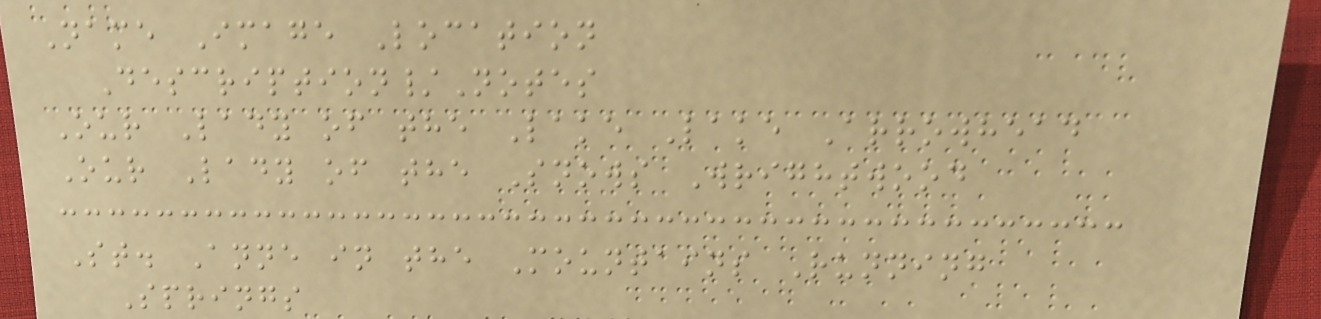Name Image Location
Description/Notes
Our Lady of the Lake Lake Arrowhead
Our Lady of the Snows Wrightwood
St. Anne in the Mountains Running
Springs
